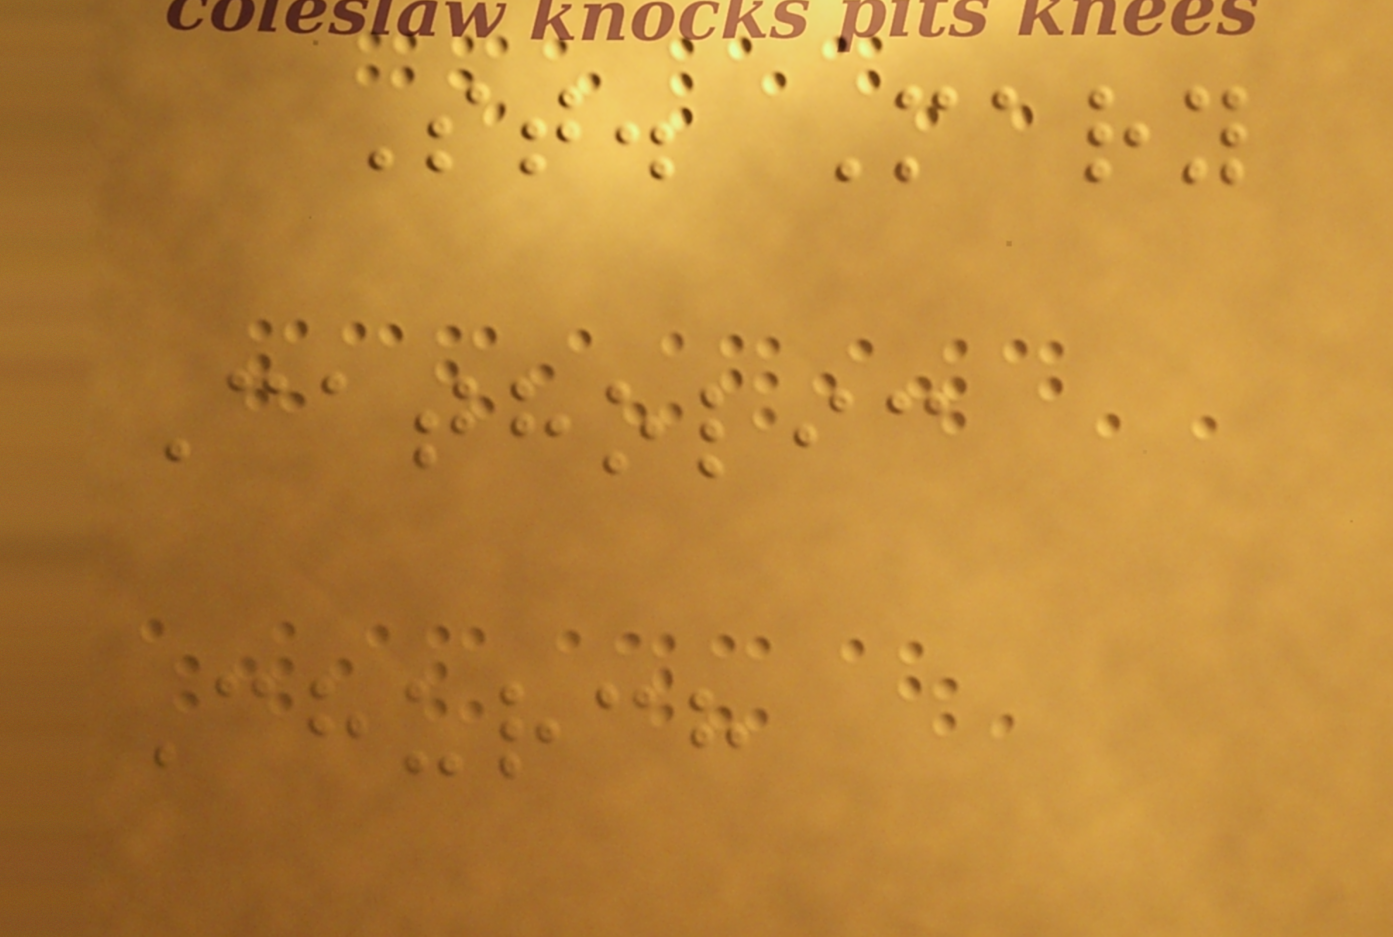St. Mary
Catholic
Church
